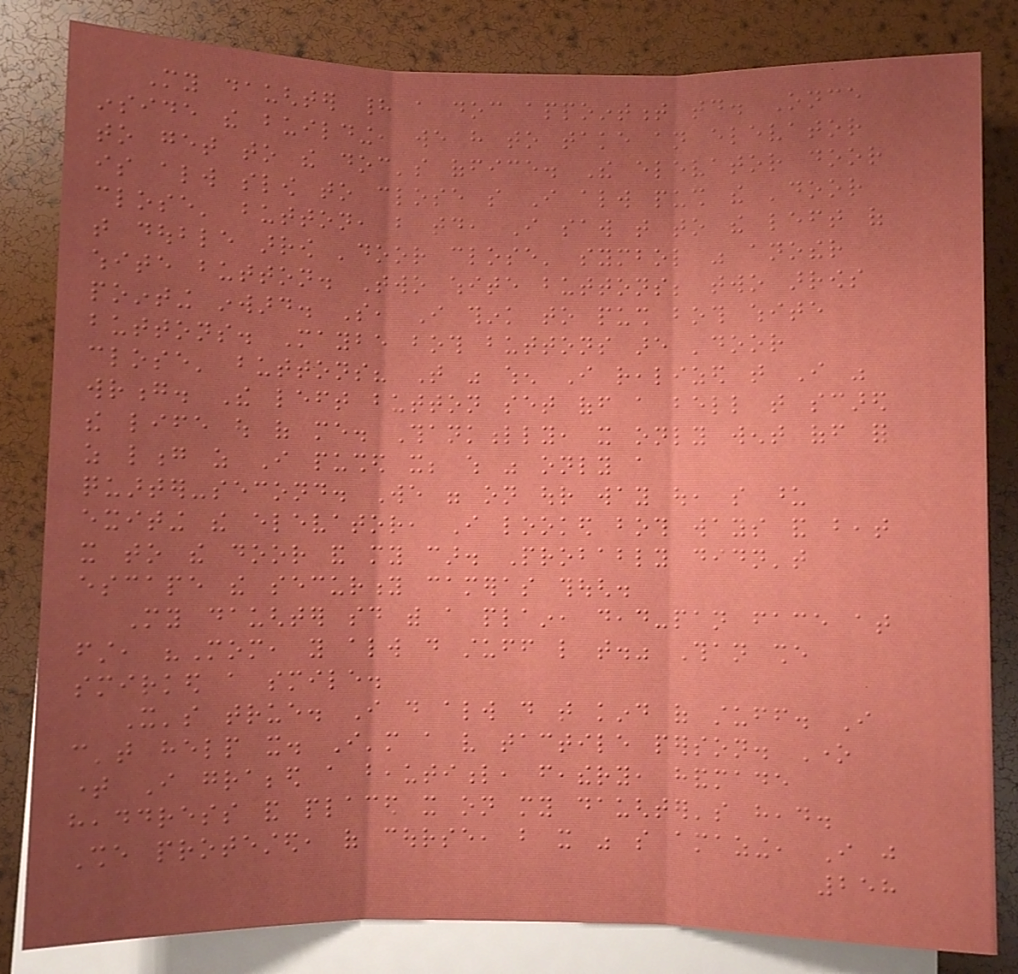My daughter had a doc appointment today. Once
inside the building, we have to take an elevator
to get to the doc's office. The elevator door
is always slow to close so I always push the 'door
close' button, but today, I saw that to the left of
that double arrow 'door close' symbol was another
white button. Two white buttons; two arrows
pointing inward. So, I think to push both white
buttons. Maybe both buttons are 'door
close' buttons? That was when I realized that I was
wrong. The left button set off a bell that scared
the life out of me. Thankfully, it only went off for
as long as I pushed it; which was only a
quarter-second. We were on our way out, so upon
exiting the elevator, I looked both ways and beat
it to the door and my car. Probably didn't
escape the security cameras though.
My daughter said with a plain, dead-pan face at
first, "Mom, you always do stuff like that." Than she
smirked a smile.
It's true. I do always do that kind of stuff. I
can't help it. I'm a very tactile person. One
time I grabbed a beautiful, feathery, handmade
headdress and placed it on my daughter's head.
She protested, of course, but it was so amazing, I just
258
